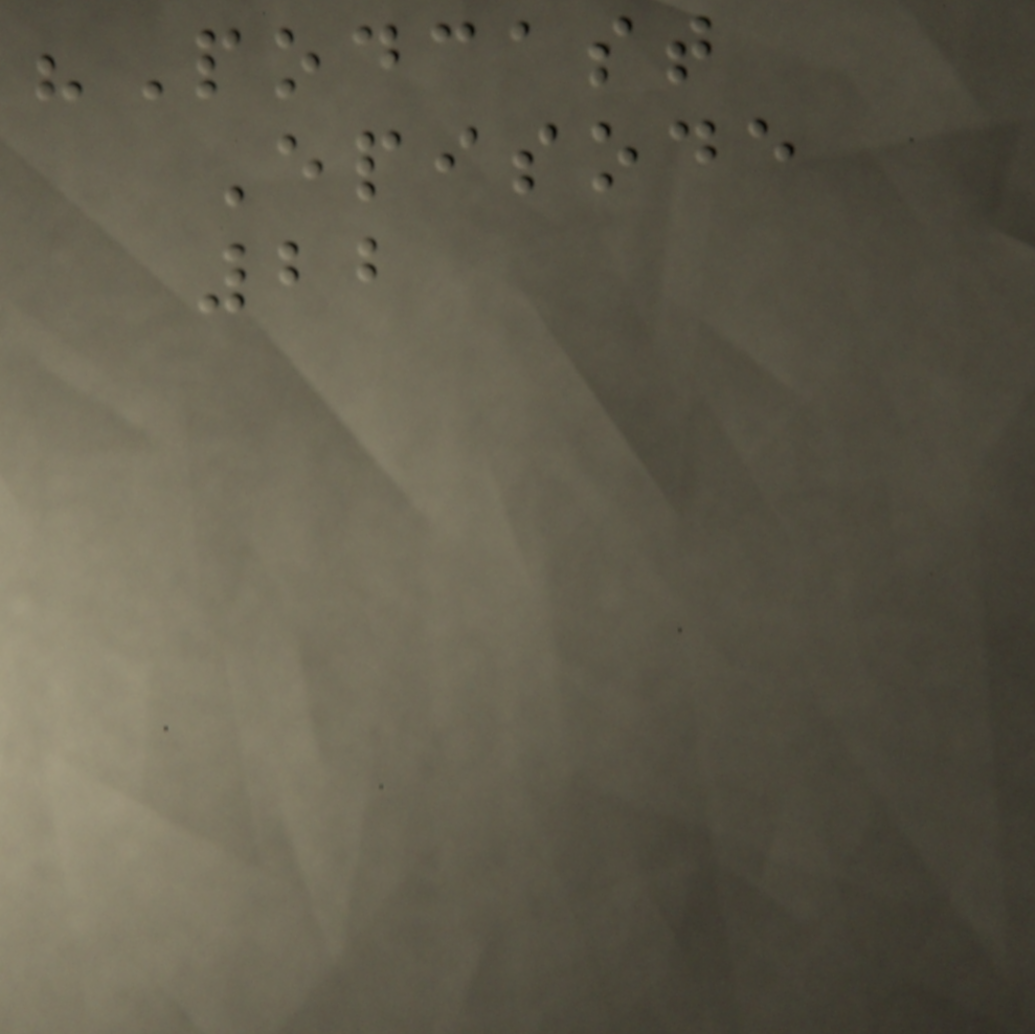"Podcast
Episode
22
